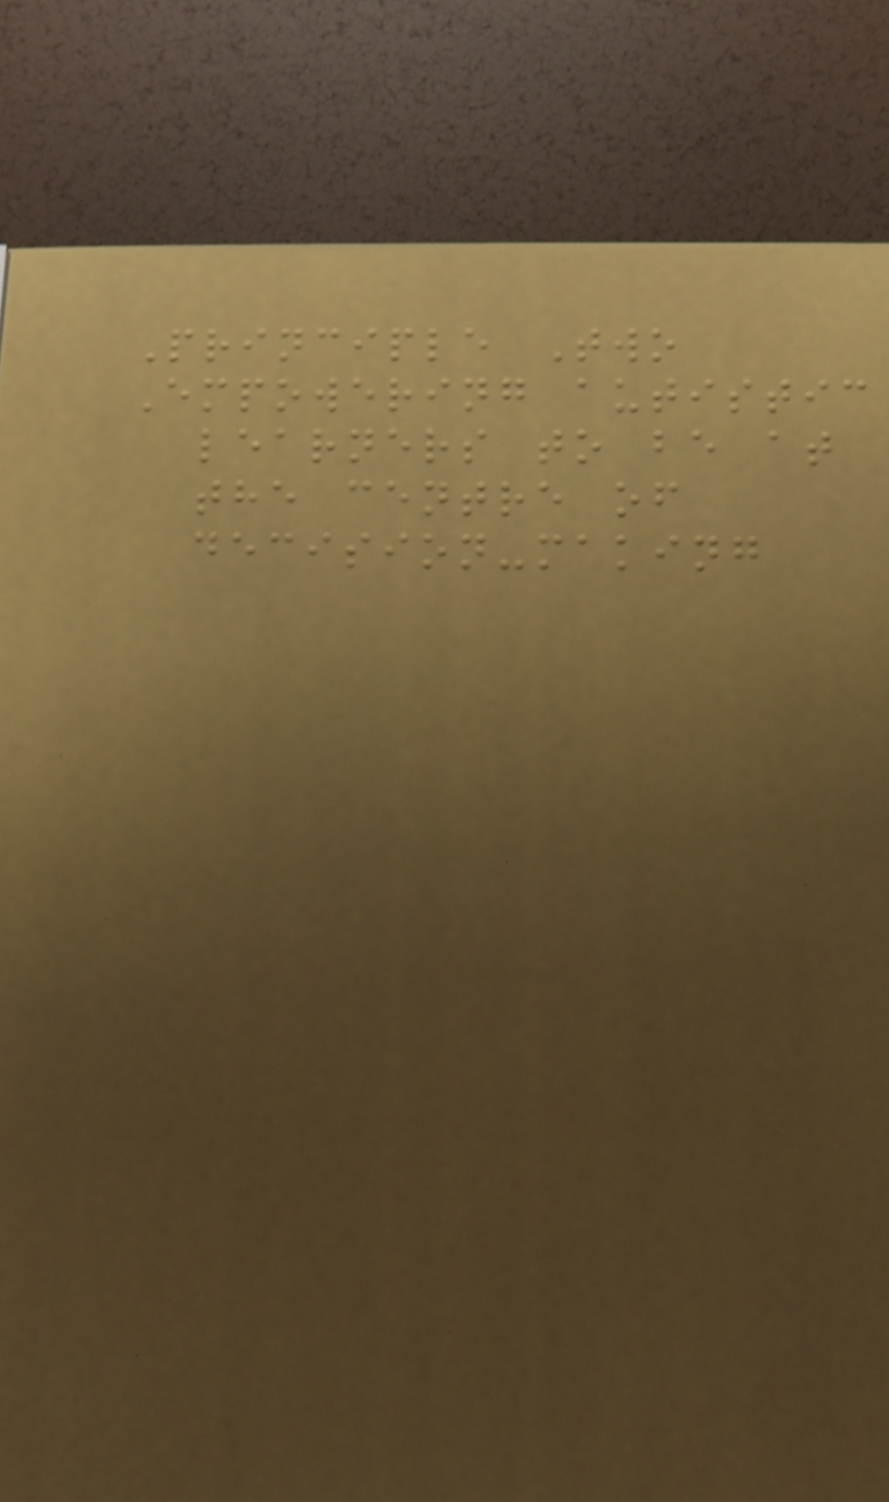Principle Two
Empowering autistic
learners to be at
the centre of
decision-making
